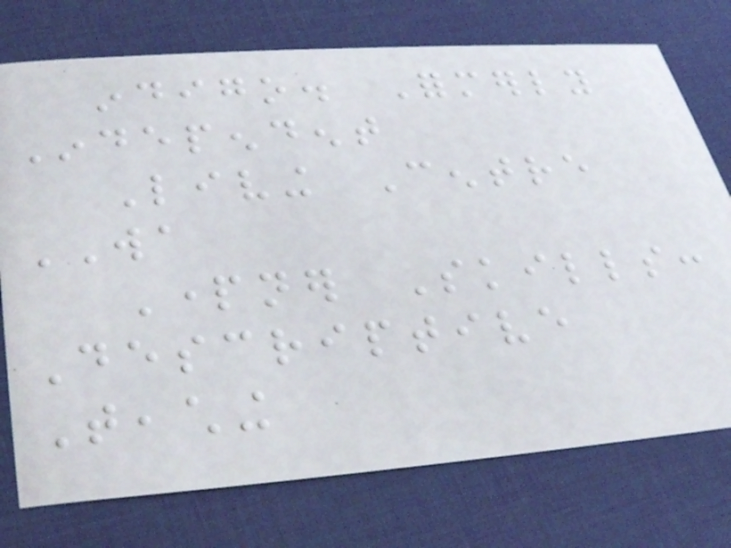indigo. Formerly
Independent
Living Centre
WA
Partner Skills:
Descriptive
Teaching
